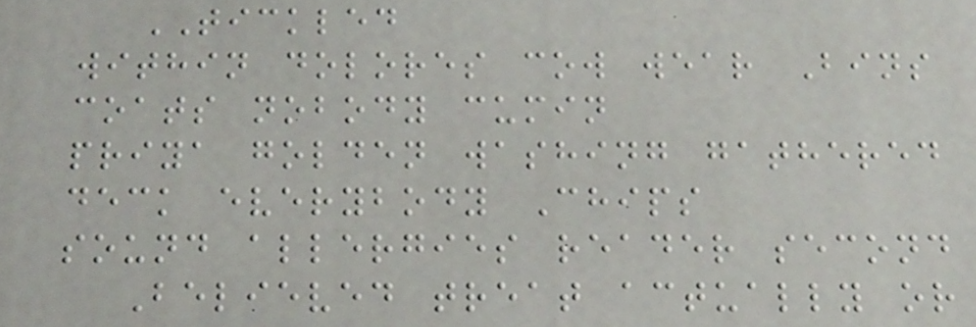TICKLED
within dolores cow wear Bins
coats nobody cumin
priya golden washing gathered
deck everybody Chips
sound allergies reader second
Believed treat actually or
